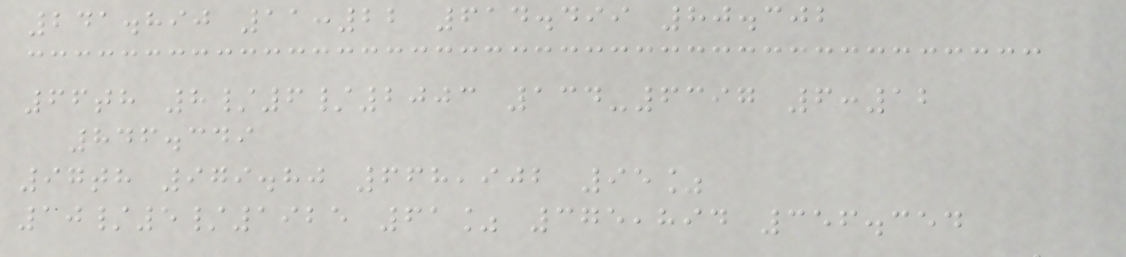241.890 11:22 614.499 80.302
66th 8/6/2003 134-6397 6:12
846.349
97th 979.80 668,902 95%
10/5/1925 61% 375,894 356.354
